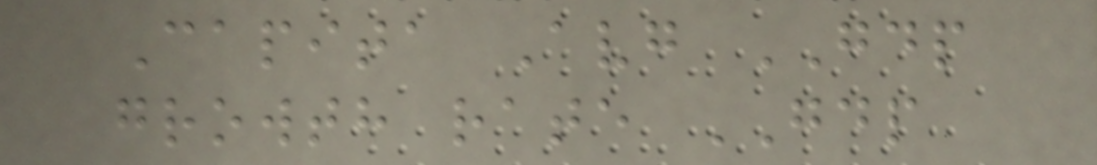Capita Avg GDP
growth rate GDP
